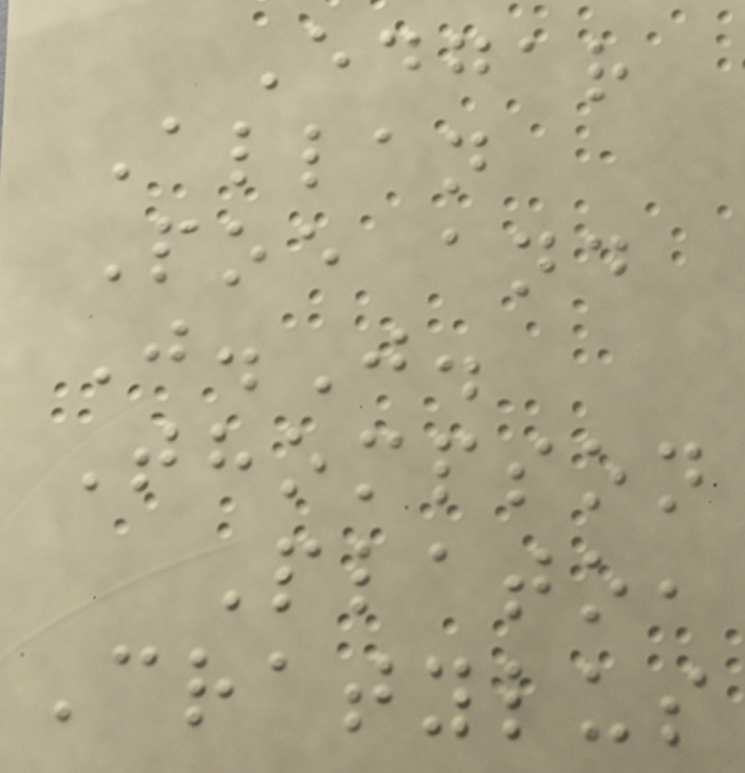Edgar
Allan
Poe and
J.J.
Thompson
Plato,
Cratylus
